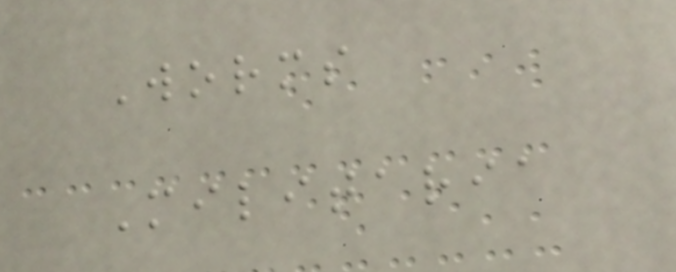Worms
Militaria
